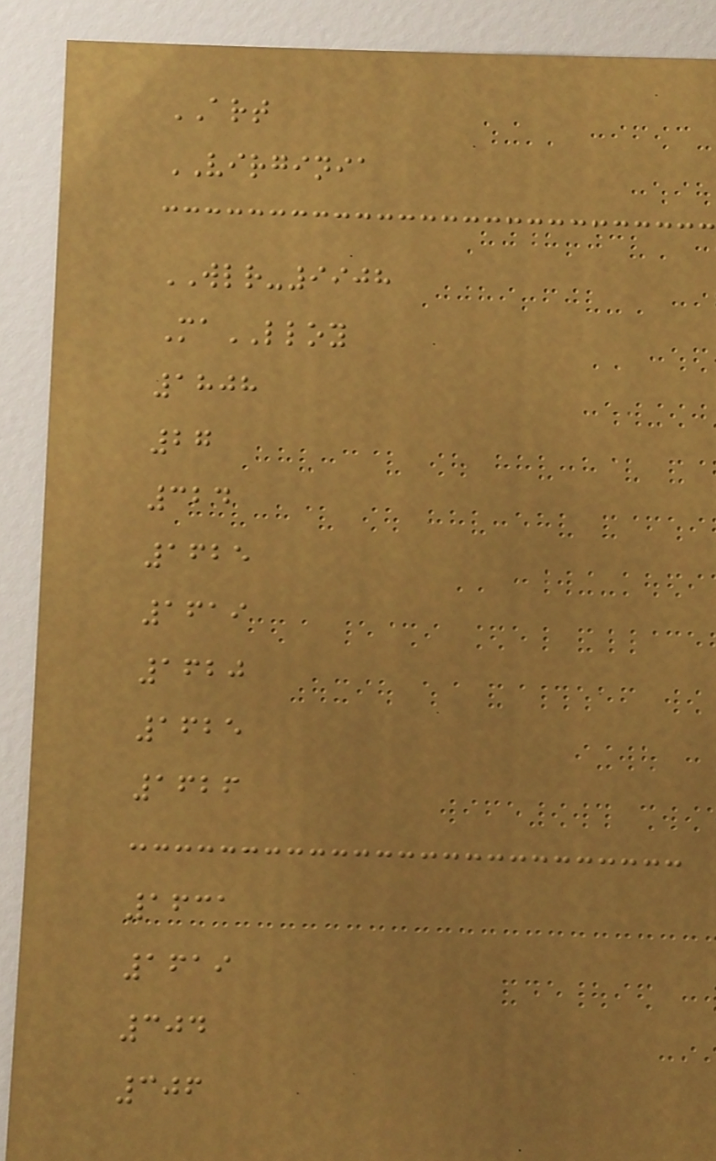ART
VIRGINIA
WLR-9908
MaLLOY
1808
27
324
1625
1619
1620
1625
1626
1631
1619
304
306
